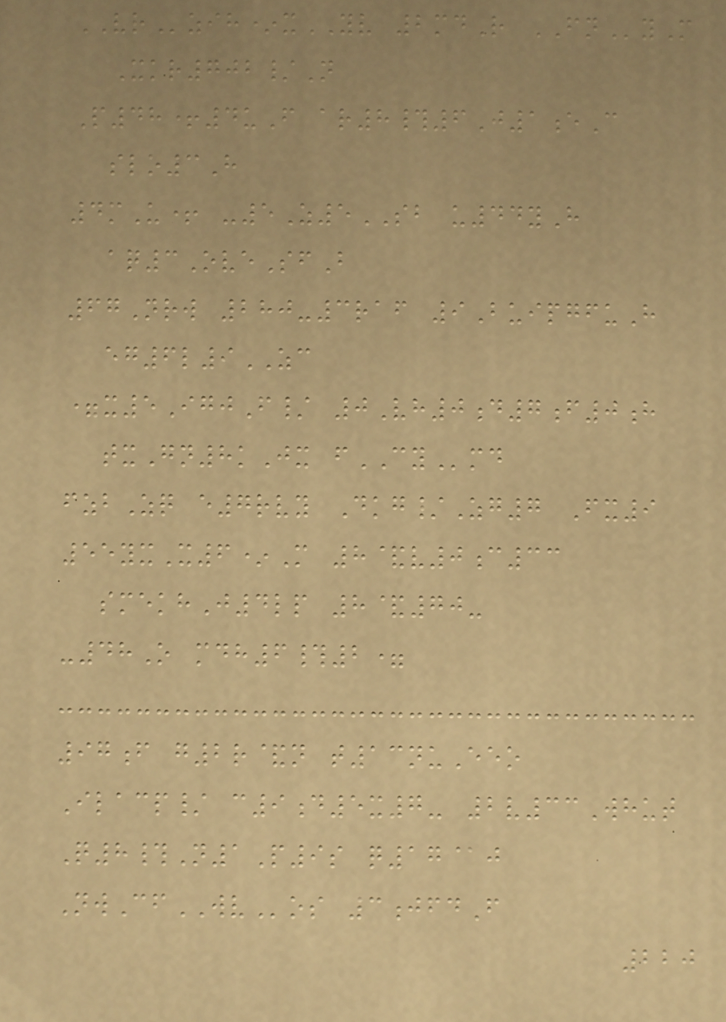VRzih*xYV 2mdR FNyM
Xkr702/N
P48+4uF ar8#6J1eC
slo3H
4mU+ -5Z5SB u44yH
aq3OveSfB
67Nrw 280-3raf 9BuipgfuH
eg6l9ZC
=x5IgjF/ 0Vh0d7f0h
txGn8kJx fCYmd
fzbZq e7rvy Dkg/Zg7 Fx9
55yxX6*M 8&v0c33
smekhJ4lp 8&70-
-48O mdh6#2=
97f g2r&n t13nuEeo
Ilacp/ c9d5x7- 2v33Whut
Q8#N1P9s q17@j
NwCfWVos 3jfdF
220
